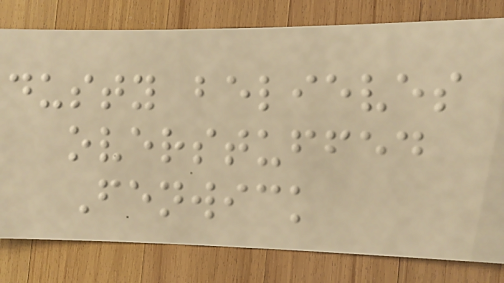dusty believes
overstuffed
Fenwick
